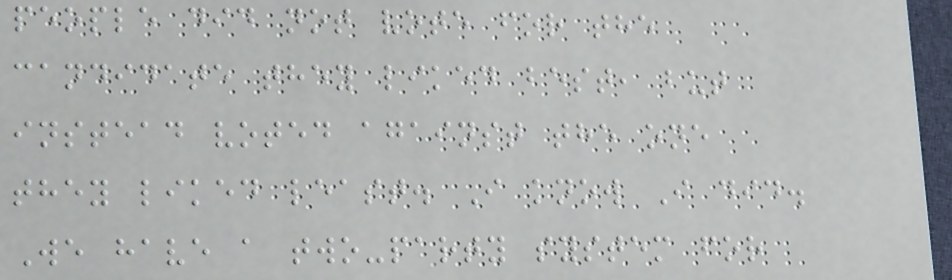people did not vote for the
candidate they liked best, but
instead voted against the one
they liked least. I know I did.
We have a two-party system for
